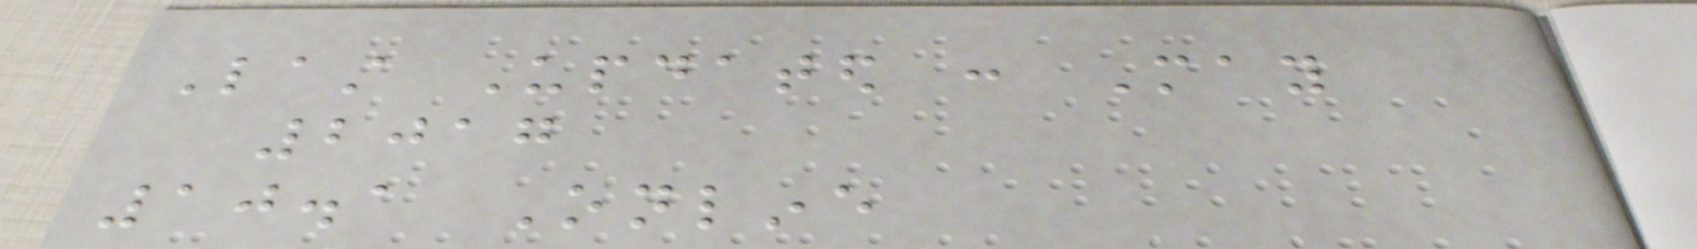Last Updated : May
2017
10.1 Online
